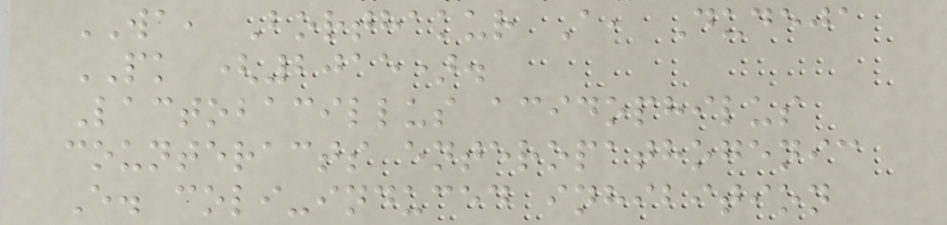WA, Borthakur A, Dudeja
PK (2015).
Lactobacillus acidophilus
counteracts enteropathogenic
E. coli-induced inhibition
